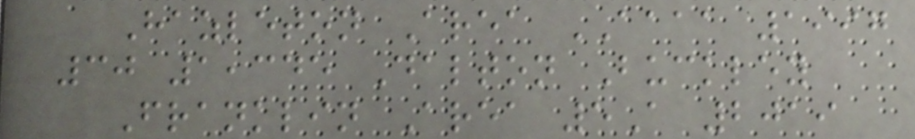Hazleton Area AAAA 1997
30 1,345 Dalton Buckley
Franklin Area 5A 2019
